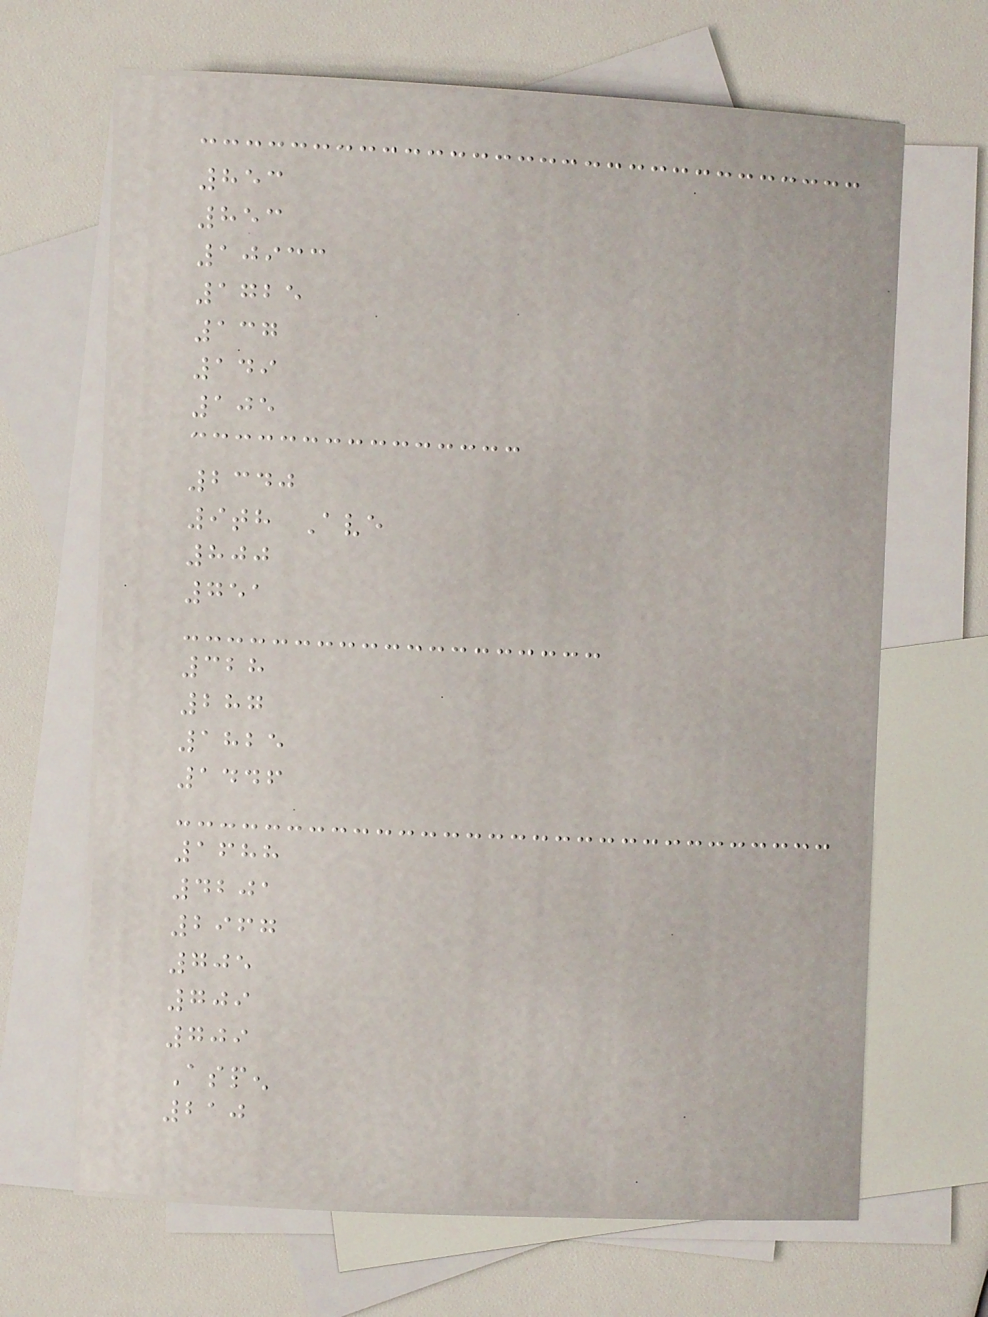853
853
10933
1725
137
149
105
2340
9th Ave
800
751
328
287
1825
1446
1688
4201
2967
705
709
709
Aspen
210
